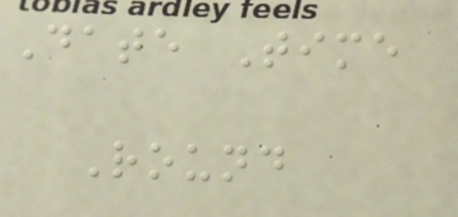Date Time
Round
